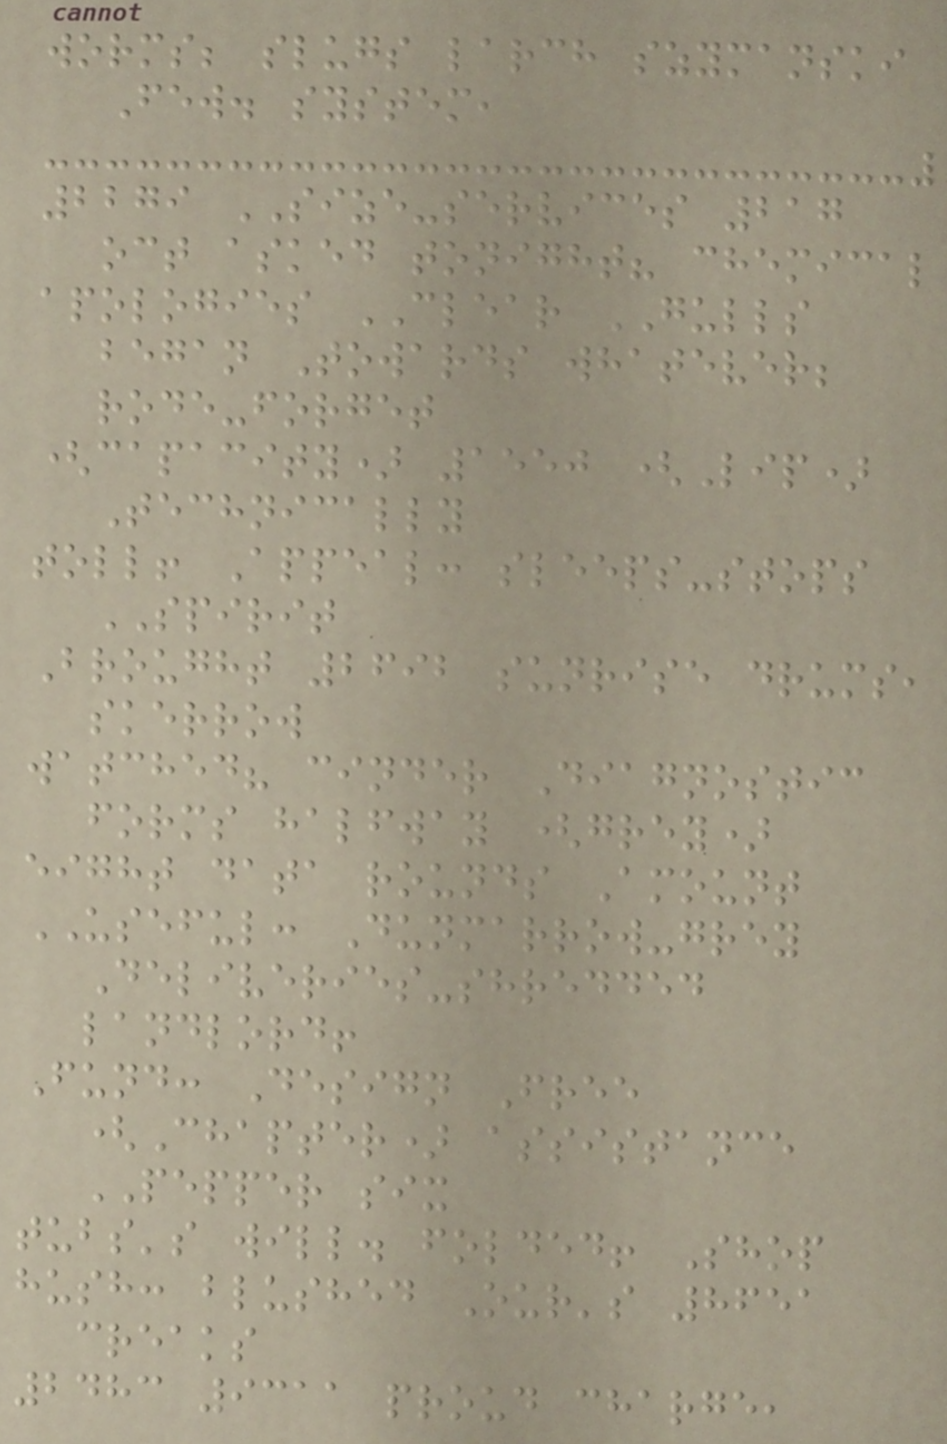worms; slugs larch szymanski
Few. system,
2279 SIZE-services 217
oct asked tonight? chemical
apologies CLEAR GULLS
began Towards whatever;
rode-forget
(capacity) 1550 (Lip)
Technically
toll! Appeal: sleeps-stops
SPIRIT
Brought 2692 sunrise drums,
skerrow
watched? cinder Diagnostic
forms halfway (grey)
eight data rounds Amount
USEFUL: Dunmarrow-grey
Deliveries-shredded
landlord!
Fund: Design Free
(Chapter) assistance
PEPPER six
tubs's will. folded! Shop
hush: blushed Our's 8651
creaks
2483 9311 proud charge,
